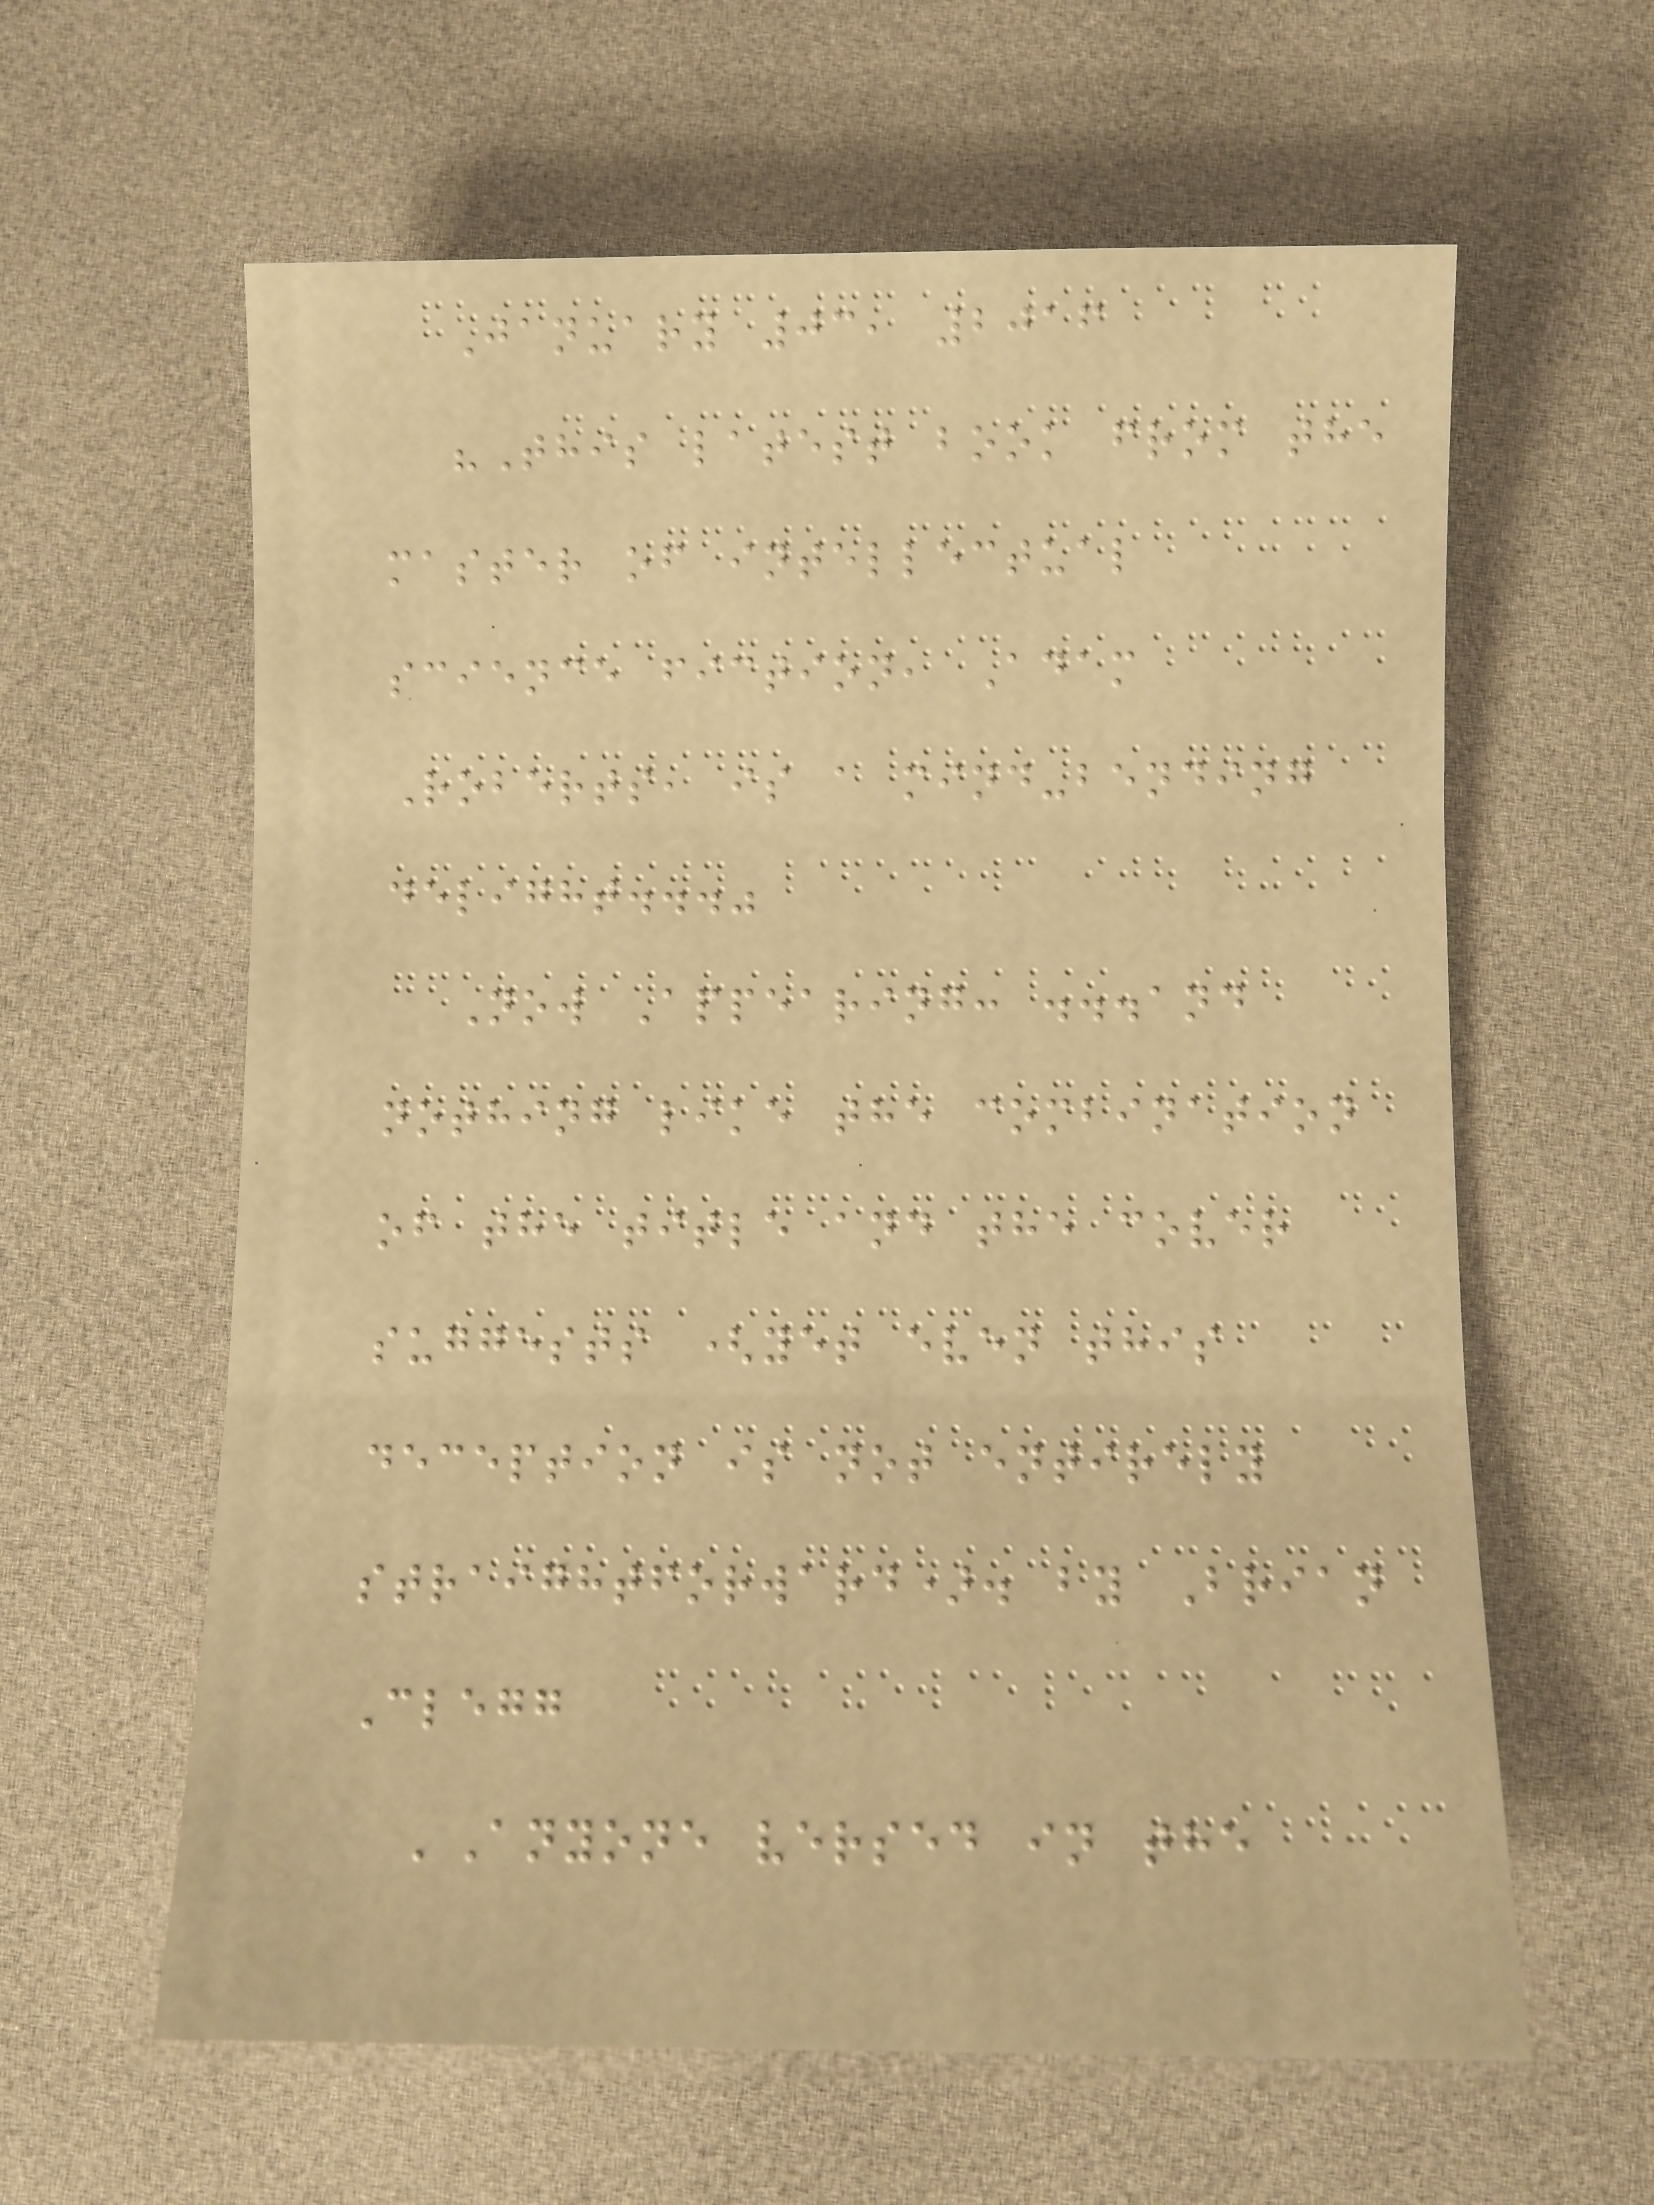January 03, 2016
"This latest book from the
master of intellectual
science fiction, Adam
Roberts, is a mind-bending
delight..."
Now Appearing: ...and
nothing like the combination
of the title and the cover
suggests (yet even this
deception is not entirely
straightforward). by Brian
Clegg
'Anyone versed in the
